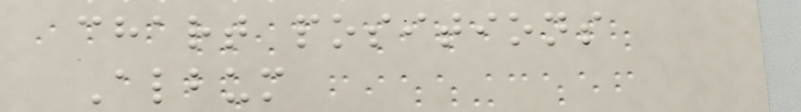chart positions
Album
